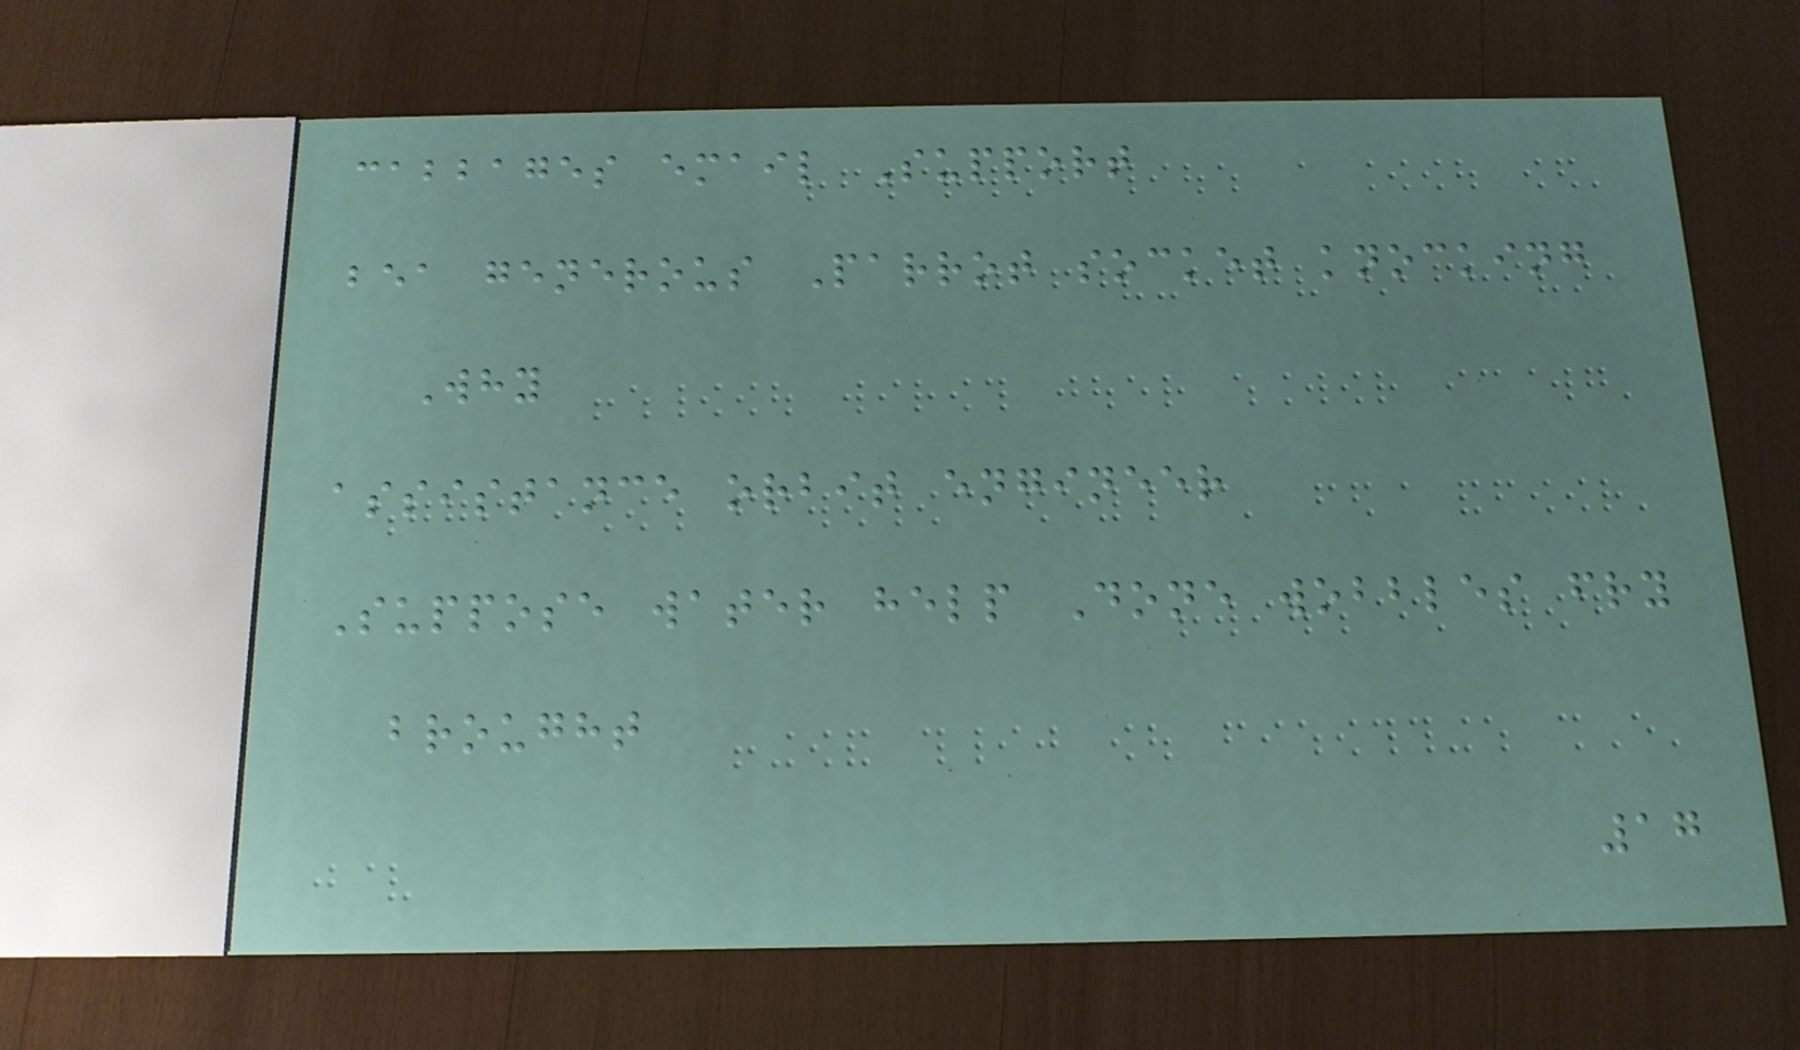cabbages email Support
bea generous Parrot socket knocking
Why
assistance orbit engineer
Suppose water help Done wobbles fry
brought
17
